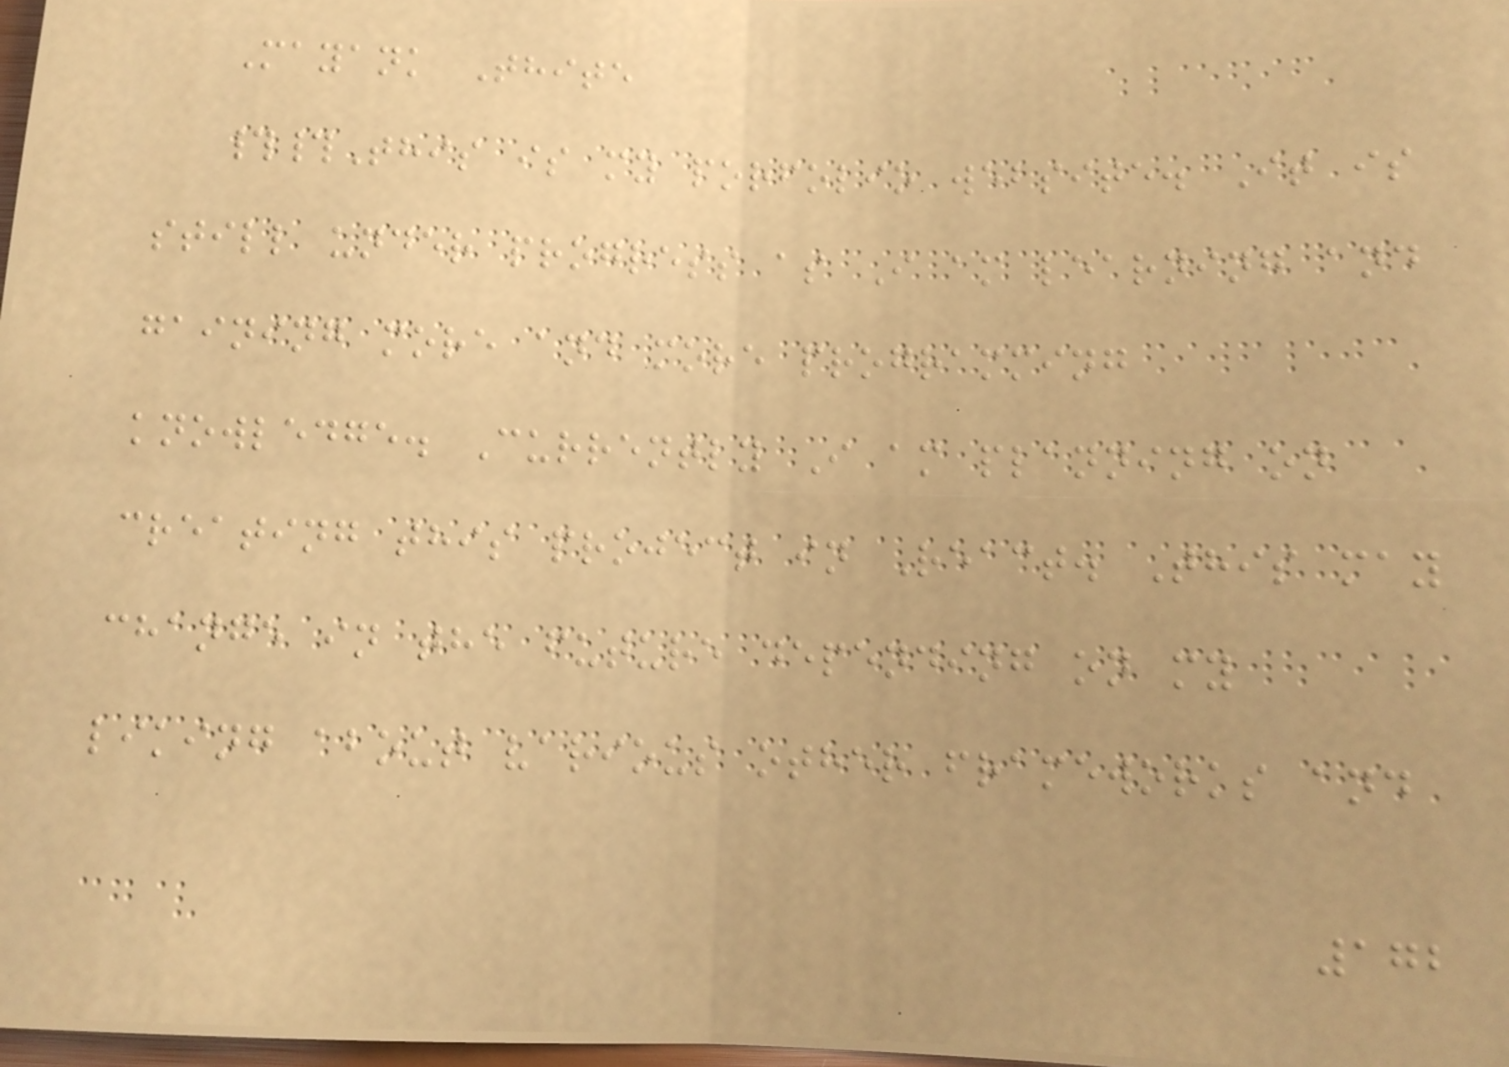Mayank Thite
##This is my porfolio website. It is
still under progress as I am learning and
gaining more and more programming
knowledge. Currently I am planning on
creating this project in React. This may
change in the future depending on my
liking about various other frameworks and
172
